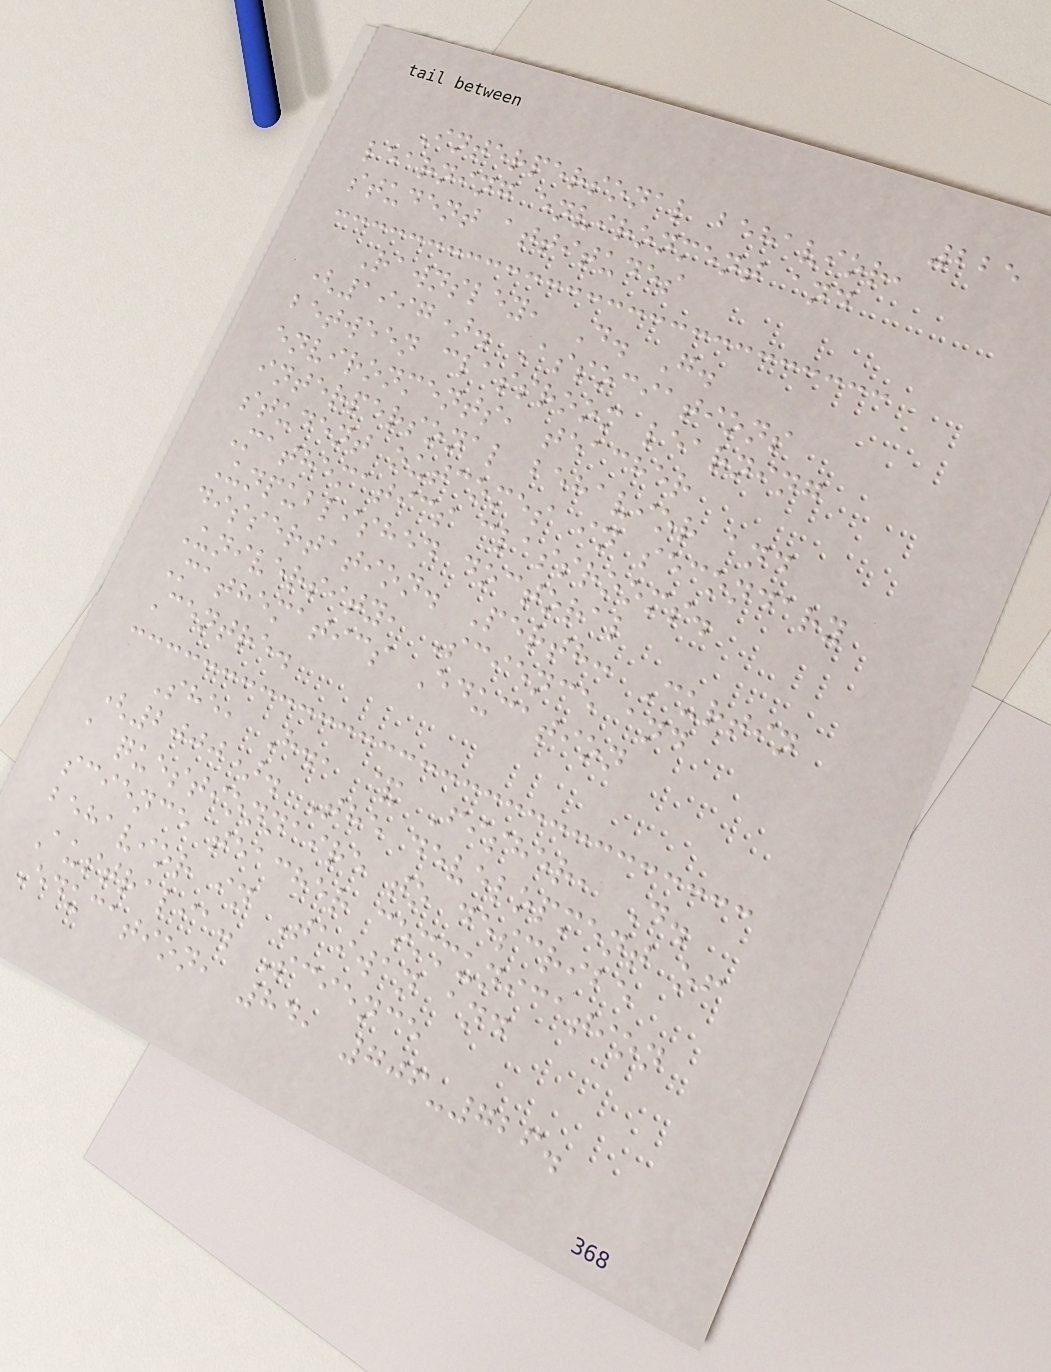225
Interpersonal behavior,
learning environment and
student attitudes
Rawnsley, D. G.
(1997). Associations
between classroom learning
environments, teacher
interpersonal behavior and
student outcomes in secondary
Mathematics classrooms.
Unpublished doctoral
dissertation. Perth: Curtin
University, Science and
Mathematics Education
Centre.
She, H., & Fisher, D.
(2000). The development of
a questionnaire to describe
science teacher communication
behavior in Taiwan and
Australia. Science
Education, 84, 706-726.
